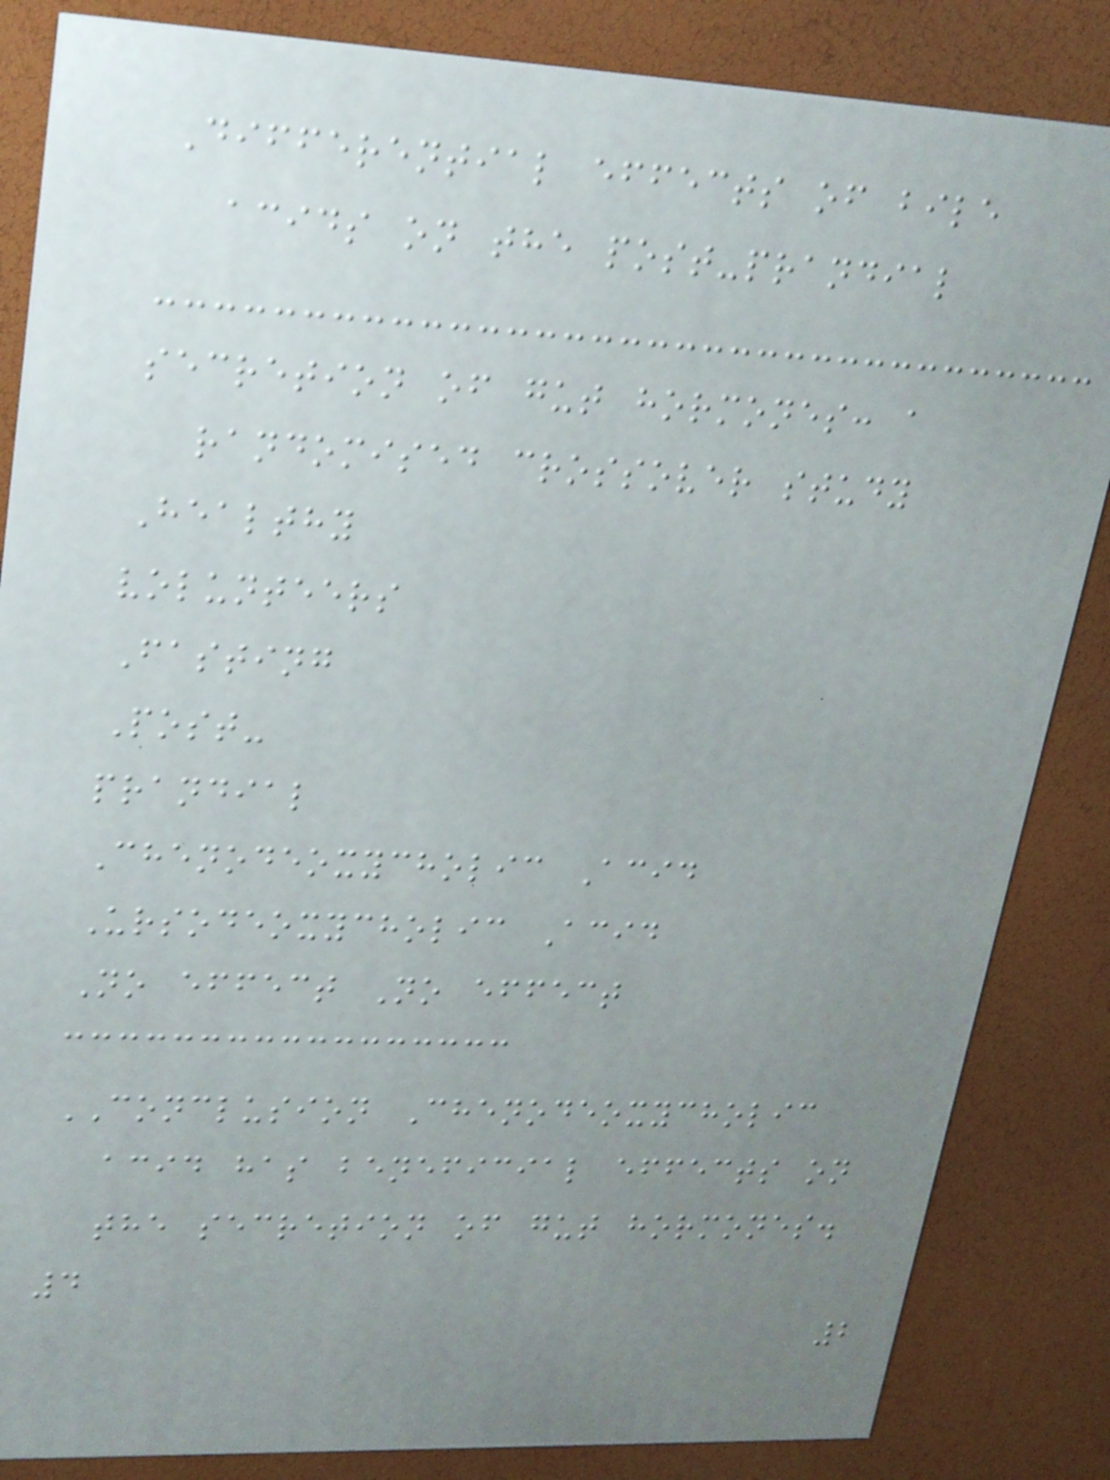Differential effects of bile
acids on the post-prandial
secretion of gut hormones: a
randomised crossover study
Healthy
volunteers
Fasting
Post-
prandial
Chenodeoxycholic Acid
Ursodeoxycholic Acid
No effect No effect
CONCLUSION Chenodeoxycholic
acid has beneficial effects on
the secretion of gut hormones.
4
2
